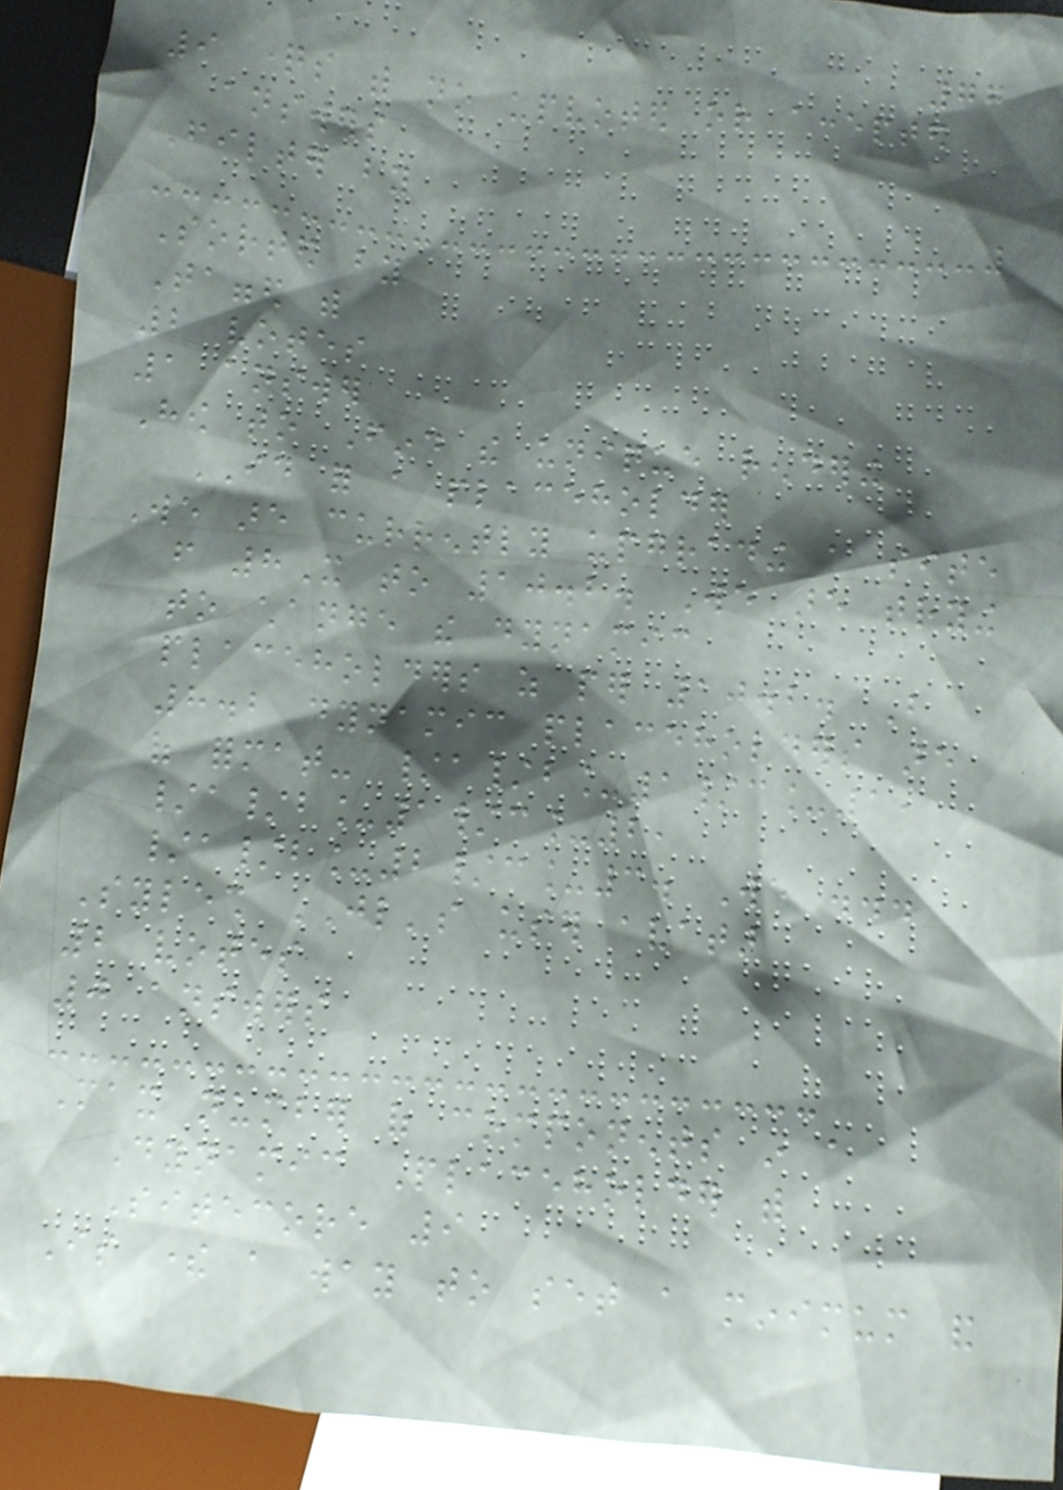77
9 questions with no upvoted or accepted
answers
Filter by
Sorted by
Tagged with
2 votes
1 answer
How to Find the unique rendering
ID for a placeholder
We are currently upgrading a site
from 8X to 10.2. We are trying
to change the dynamic
placeholders as per 10.2. But
8.2 dynamic placeholders are
of format- /a/b_1/c_1,
/a/b_1/c_2,
/a/b_2/c_3. We ...
Sylesh JL's user avatar
2 votes
0 answers
Max number of components in a
Dynamic Placeholder with
Sitecore 9
Is there a way to set a minimum and
